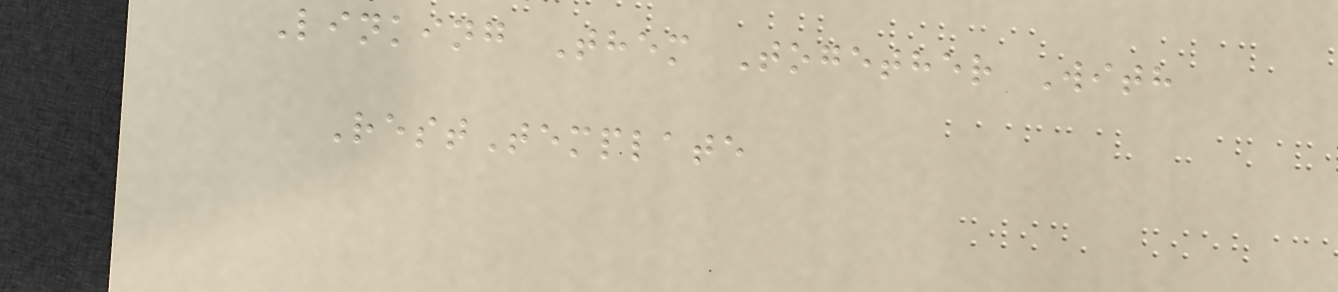Linking Them Together With
RestTemplate
